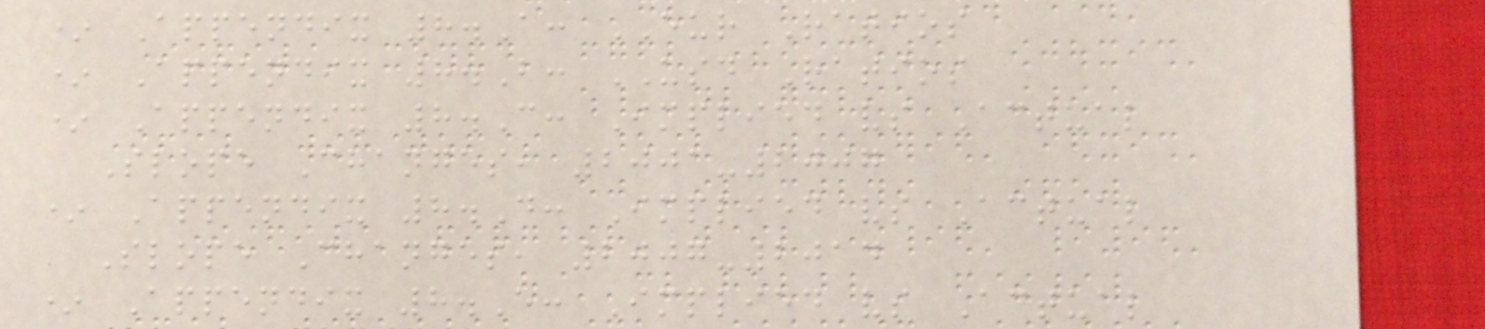* Appendix 8.A: EUR Ratios
* Appendix 8.B: USD Ratios
* Appendix 8.C: Implied vs Actual
Slope Changes, 2001-2007
* Appendix 8.D: Implied vs Actual
Slope Changes, 2007-2014
* Appendix 8.E: Implied vs Actual
